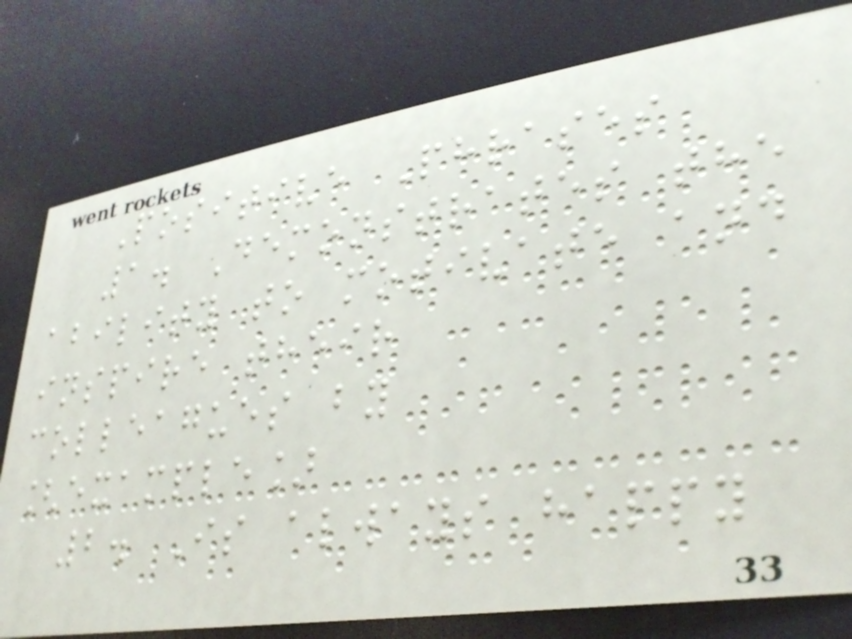Positive Phrases
1. Demonstrates the
ability to motivate and
inspire their
colleagues by
[example]
2. Is always happy
